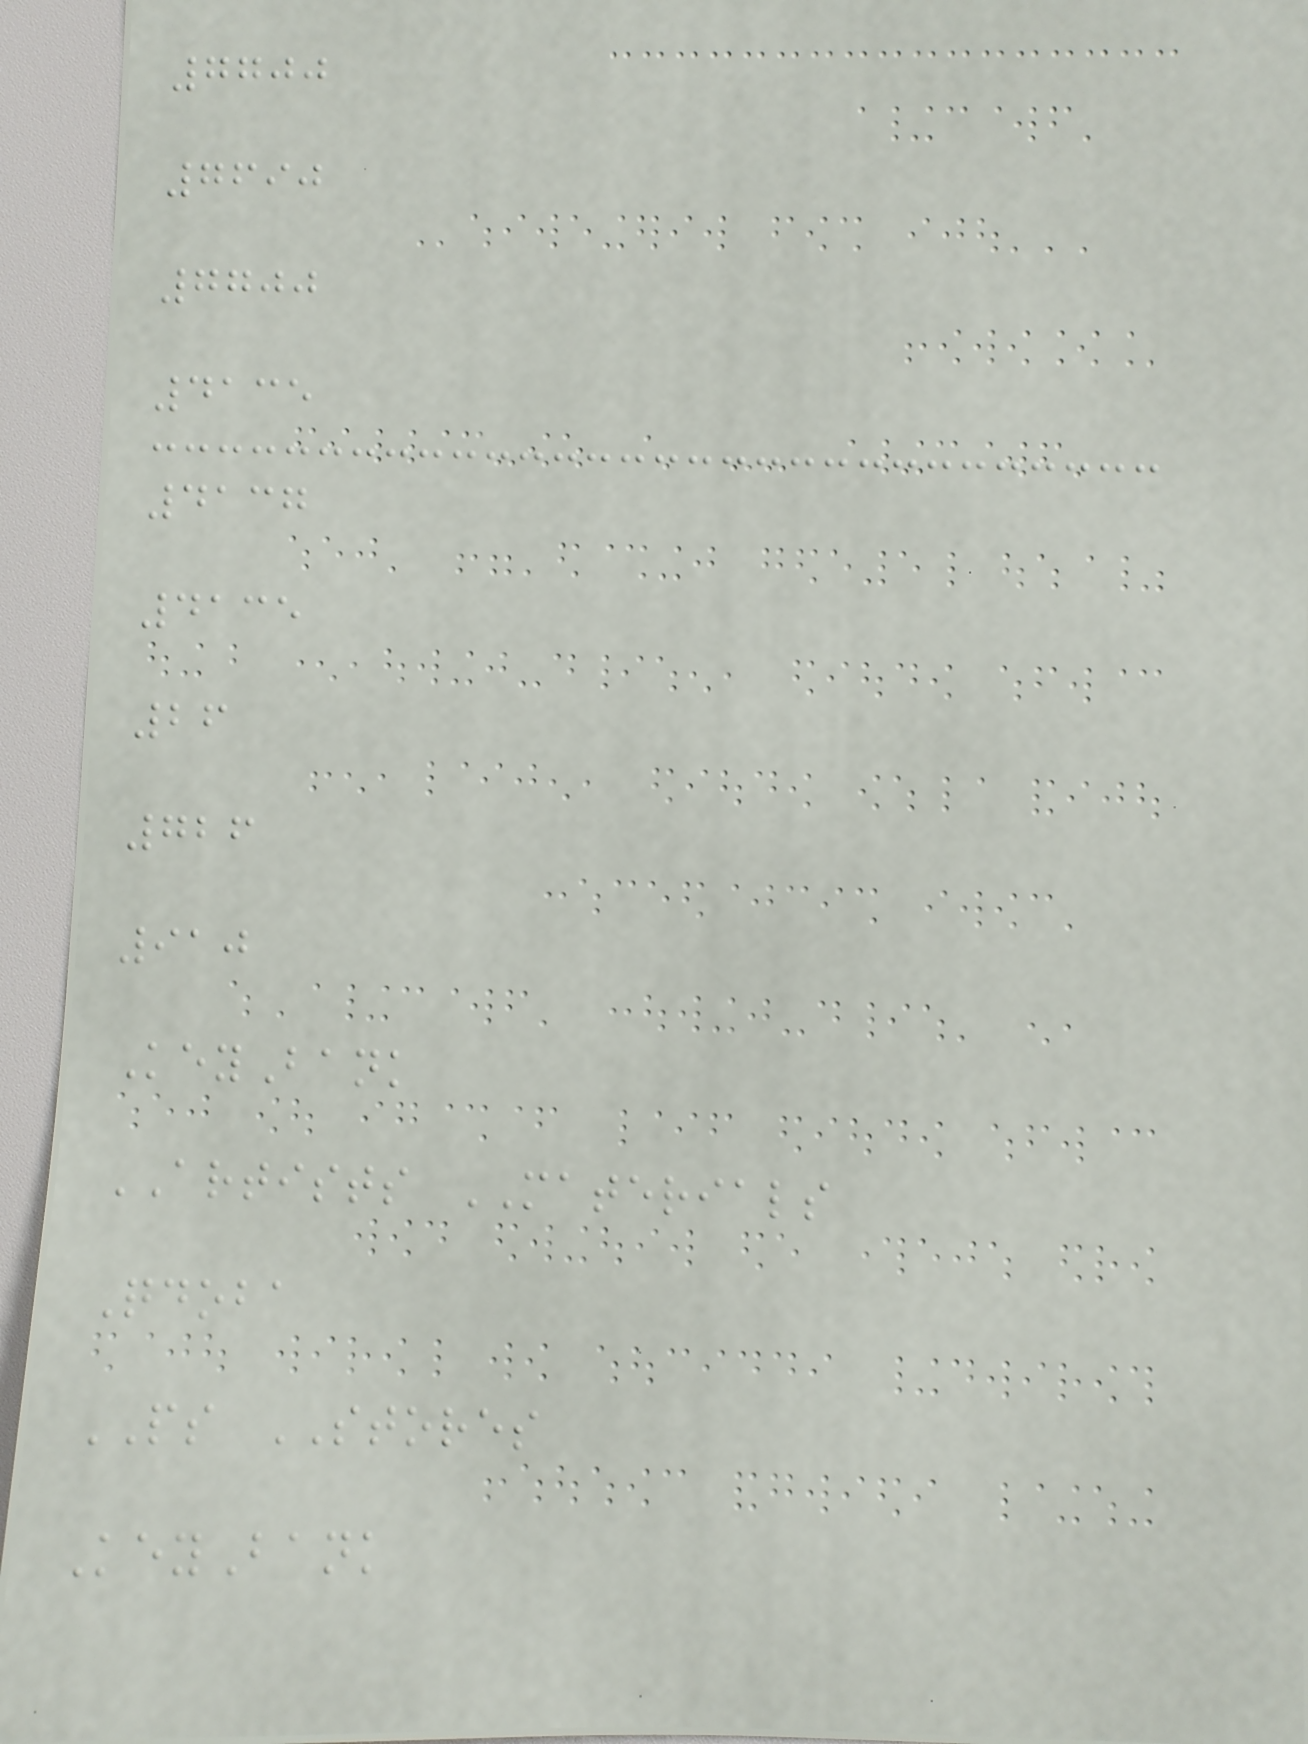7700
7690
7700
4135
4137
4135
26
726
910
KeyBank
ARTISTS MATERIALS
Qdoba
PS STORES
KeyBank
